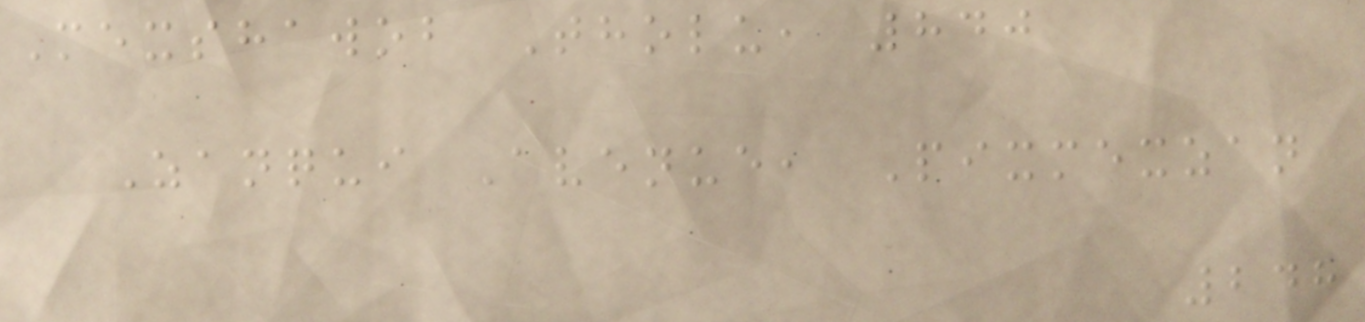Mexshawob Tholu, 840
Zanqui Avenue, Pixmexzan
248
